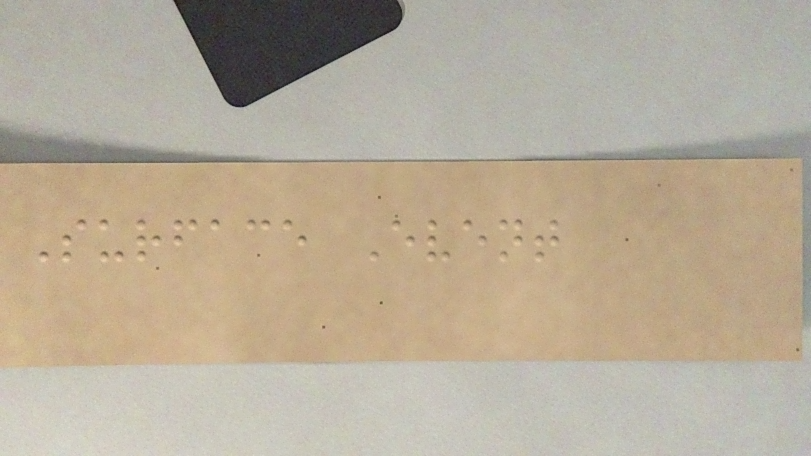Surface Event
